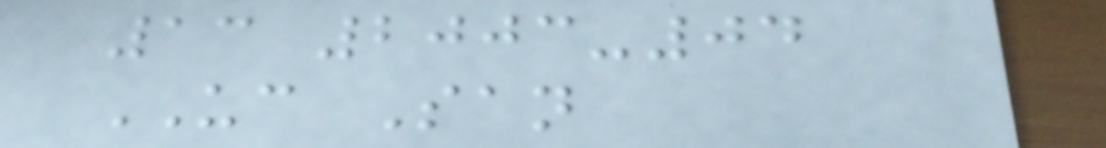13 2003-04
UC San
